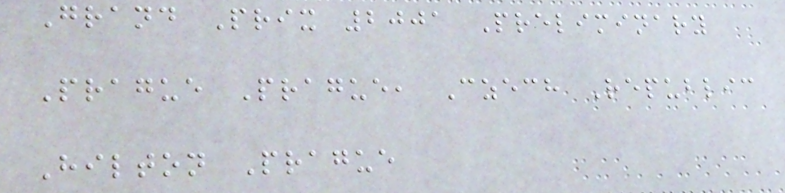Grand Prix 2001 Preliminary
Prague Prague, Czech Republic
Hilton Prague
